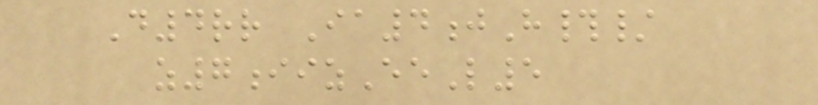D4rr Ia4jH#/
z7iizEeL5
